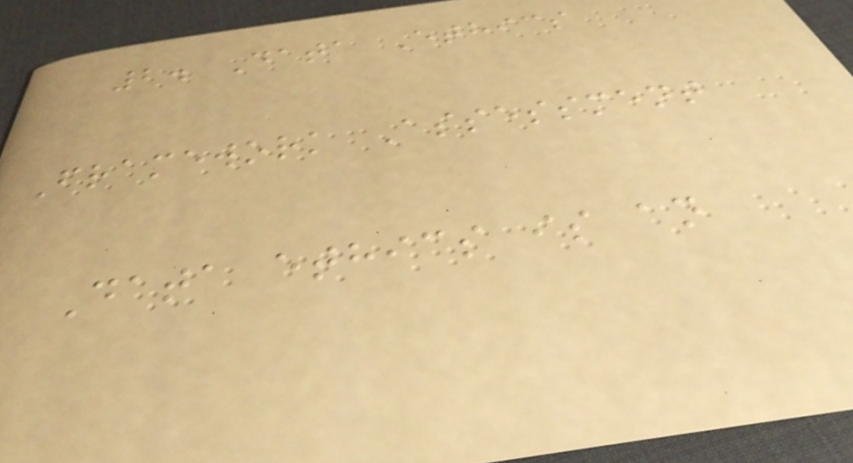2. Data Ethics
Framework Assessment
Data ethics is an
